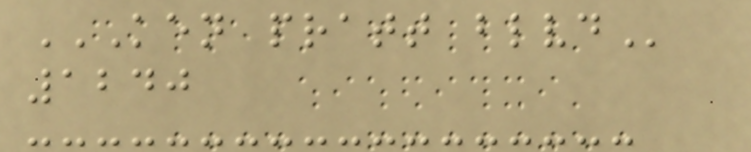KEN PRATT BLVD
1240
